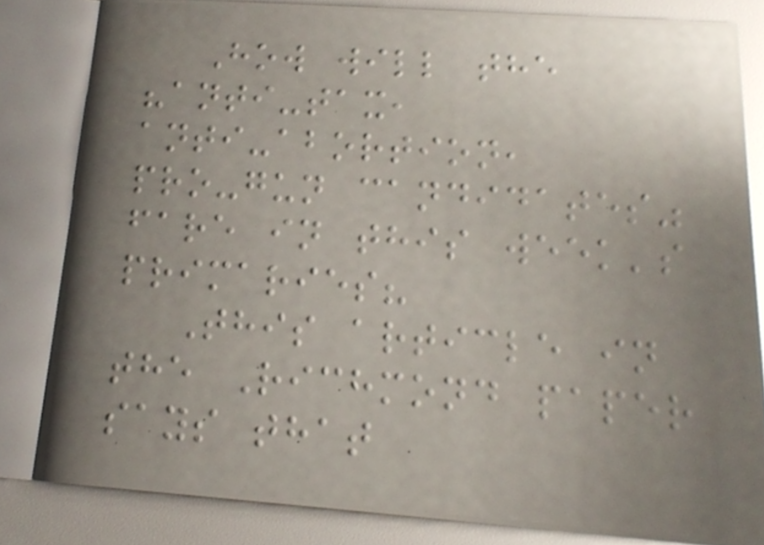How will the
"anti-tax,
anti-abortion,
pro-gun candidates"
fare in this week's
primaries?
This article in
the Richmond paper
says that
